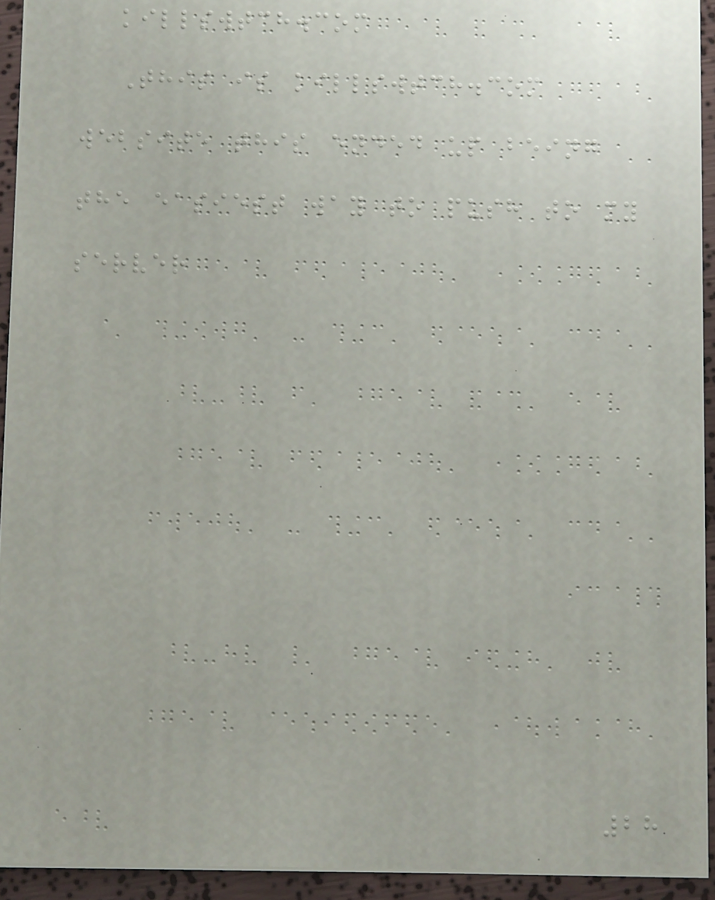killswtch.com
This is killswtch.com
website this ended up being
the easiest way to push to my
server
28
